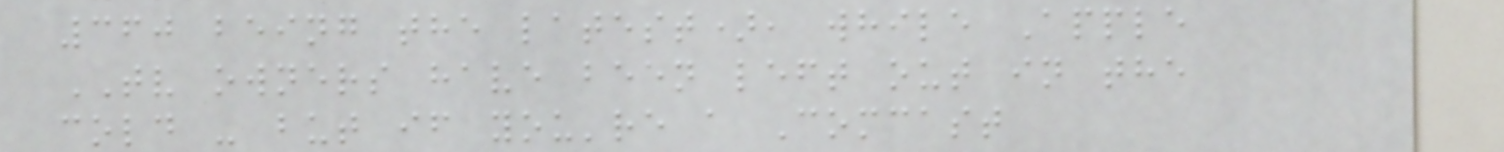360 being the latest), while Apple
TV owners have been left out in the
cold - but if you're a Comcast
